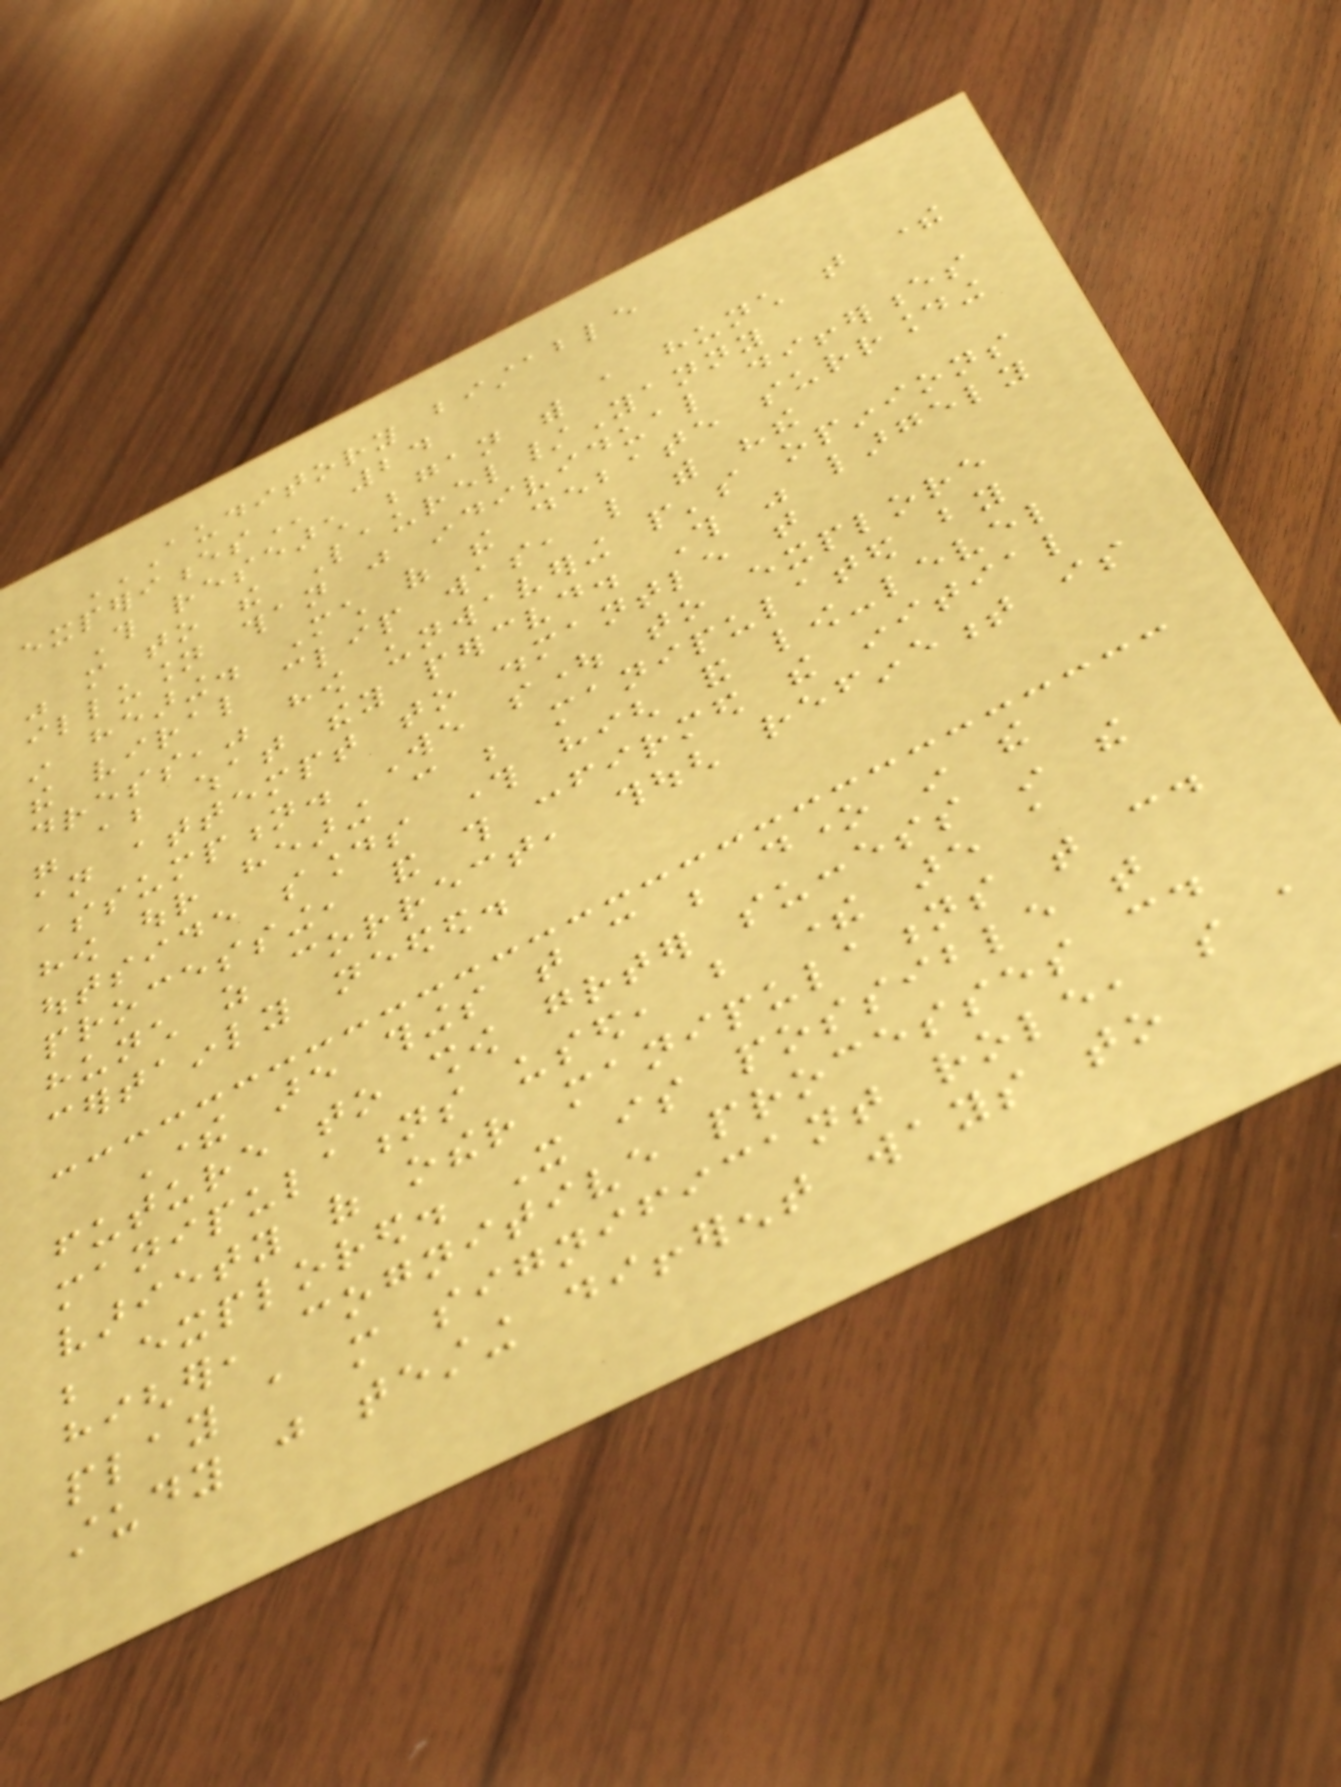AUDITORY BISTABLE
EXPERIENCES 24
This research began with a hunch that there
was more to the Laurel/Yanny
illusion than just individual differences
in hearing. Much of the debate surrounding
the viral clip was, like with "the
dress," how unwavering people's opinions
were about what they perceived. This was largely
an attempt to dismantle that
assumption. We sought to explore
how our hearing can be manipulated by
outside sounds through high and low-level
processing, and this confirmed the initial
hunch as correct, though refinement is
certainly needed.
There are things that can be done in the
future to show greater success in the
manipulations used, but there are a
variety of other manipulations that could
be explored. It is possible that
higher, cognitive processes could
play a more significant role, so a
study just testing different ways to
